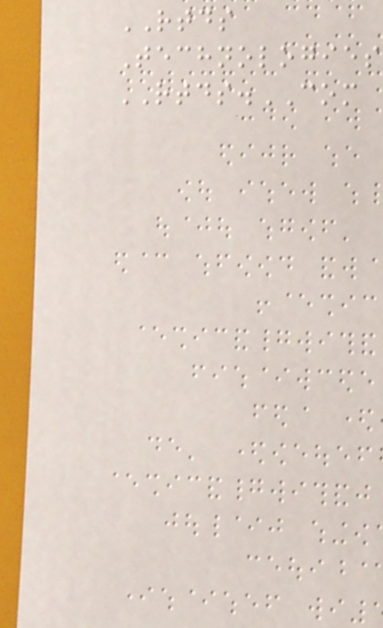RTDS
Technologies
RTDS.COM
